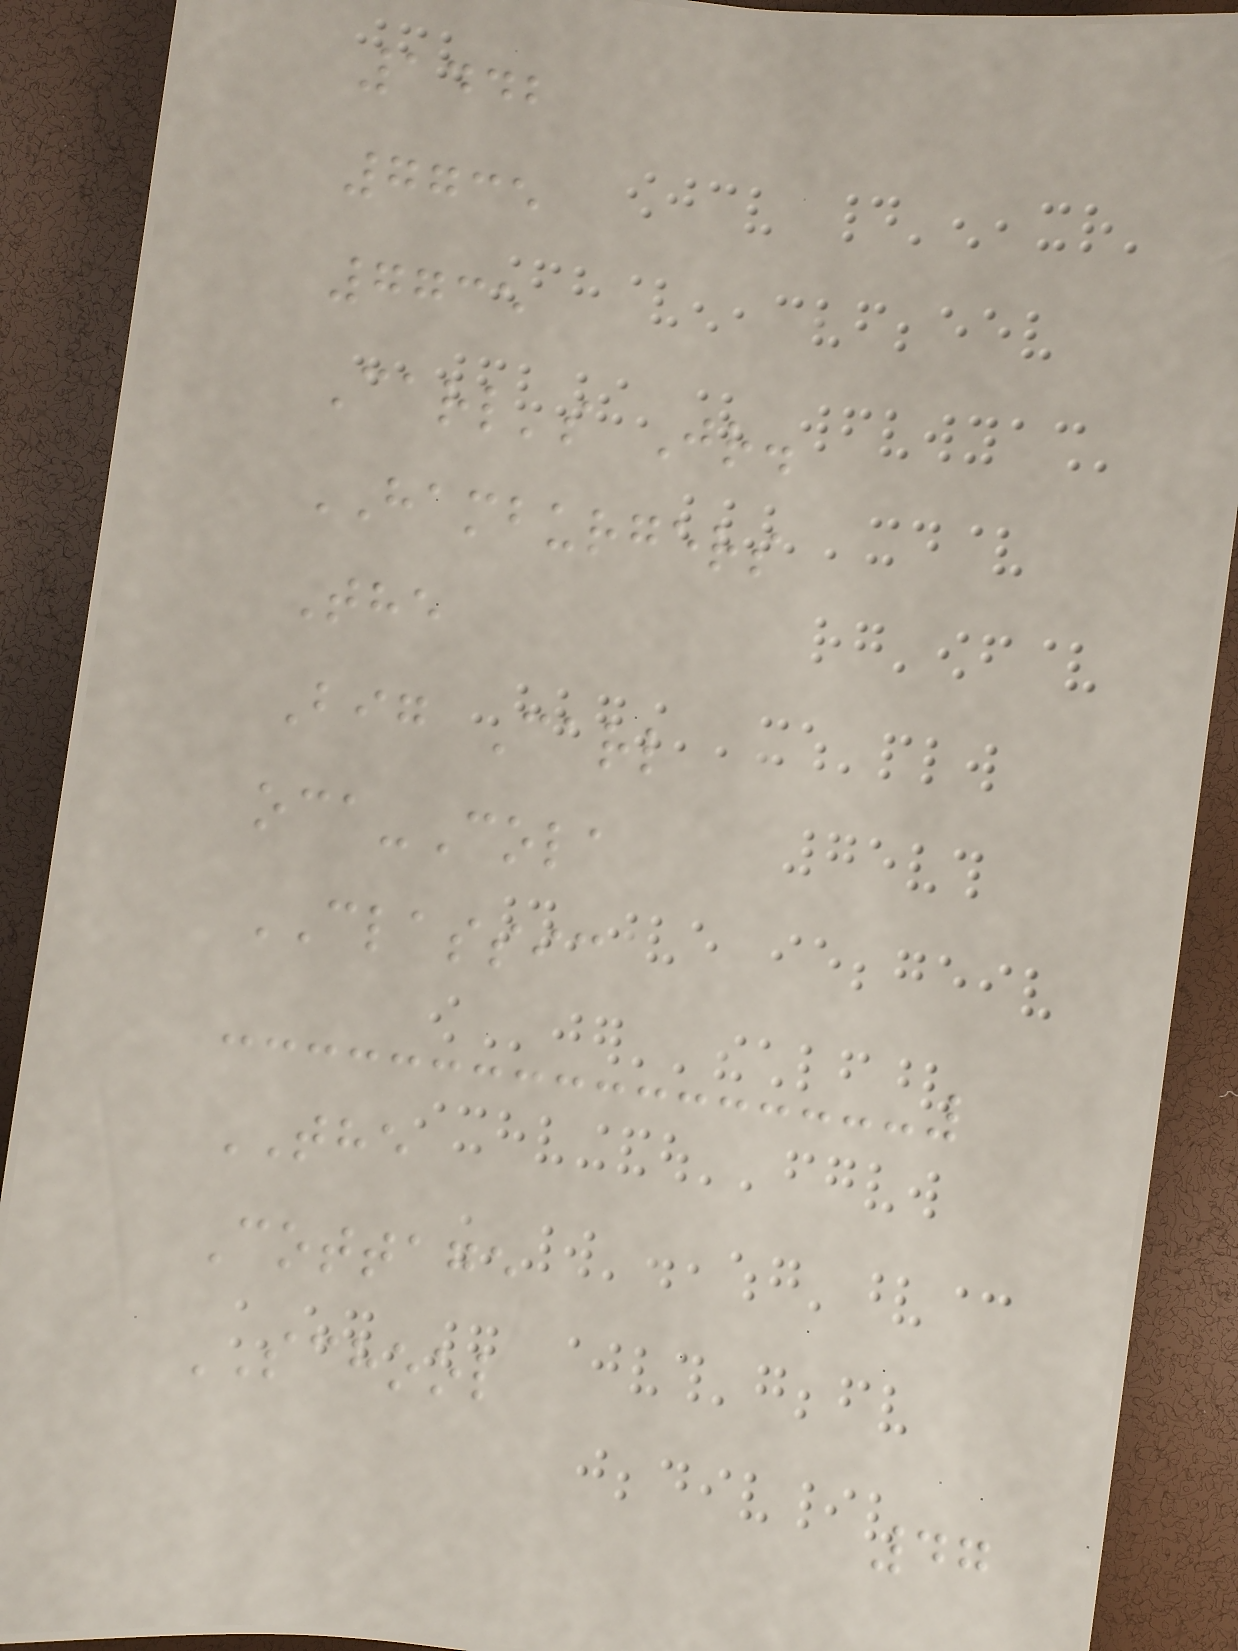1442
7735
7735
Carl's Jr.
HAMBURGERS
The
Big Carl
oca-Cola
CLASSIC
THE
Cottage
SCHOOL
47
